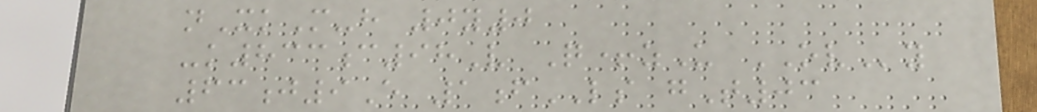nXkM-h 0y0
-k833c98V Q+zU OVy
63j9E 1fLS gT03
